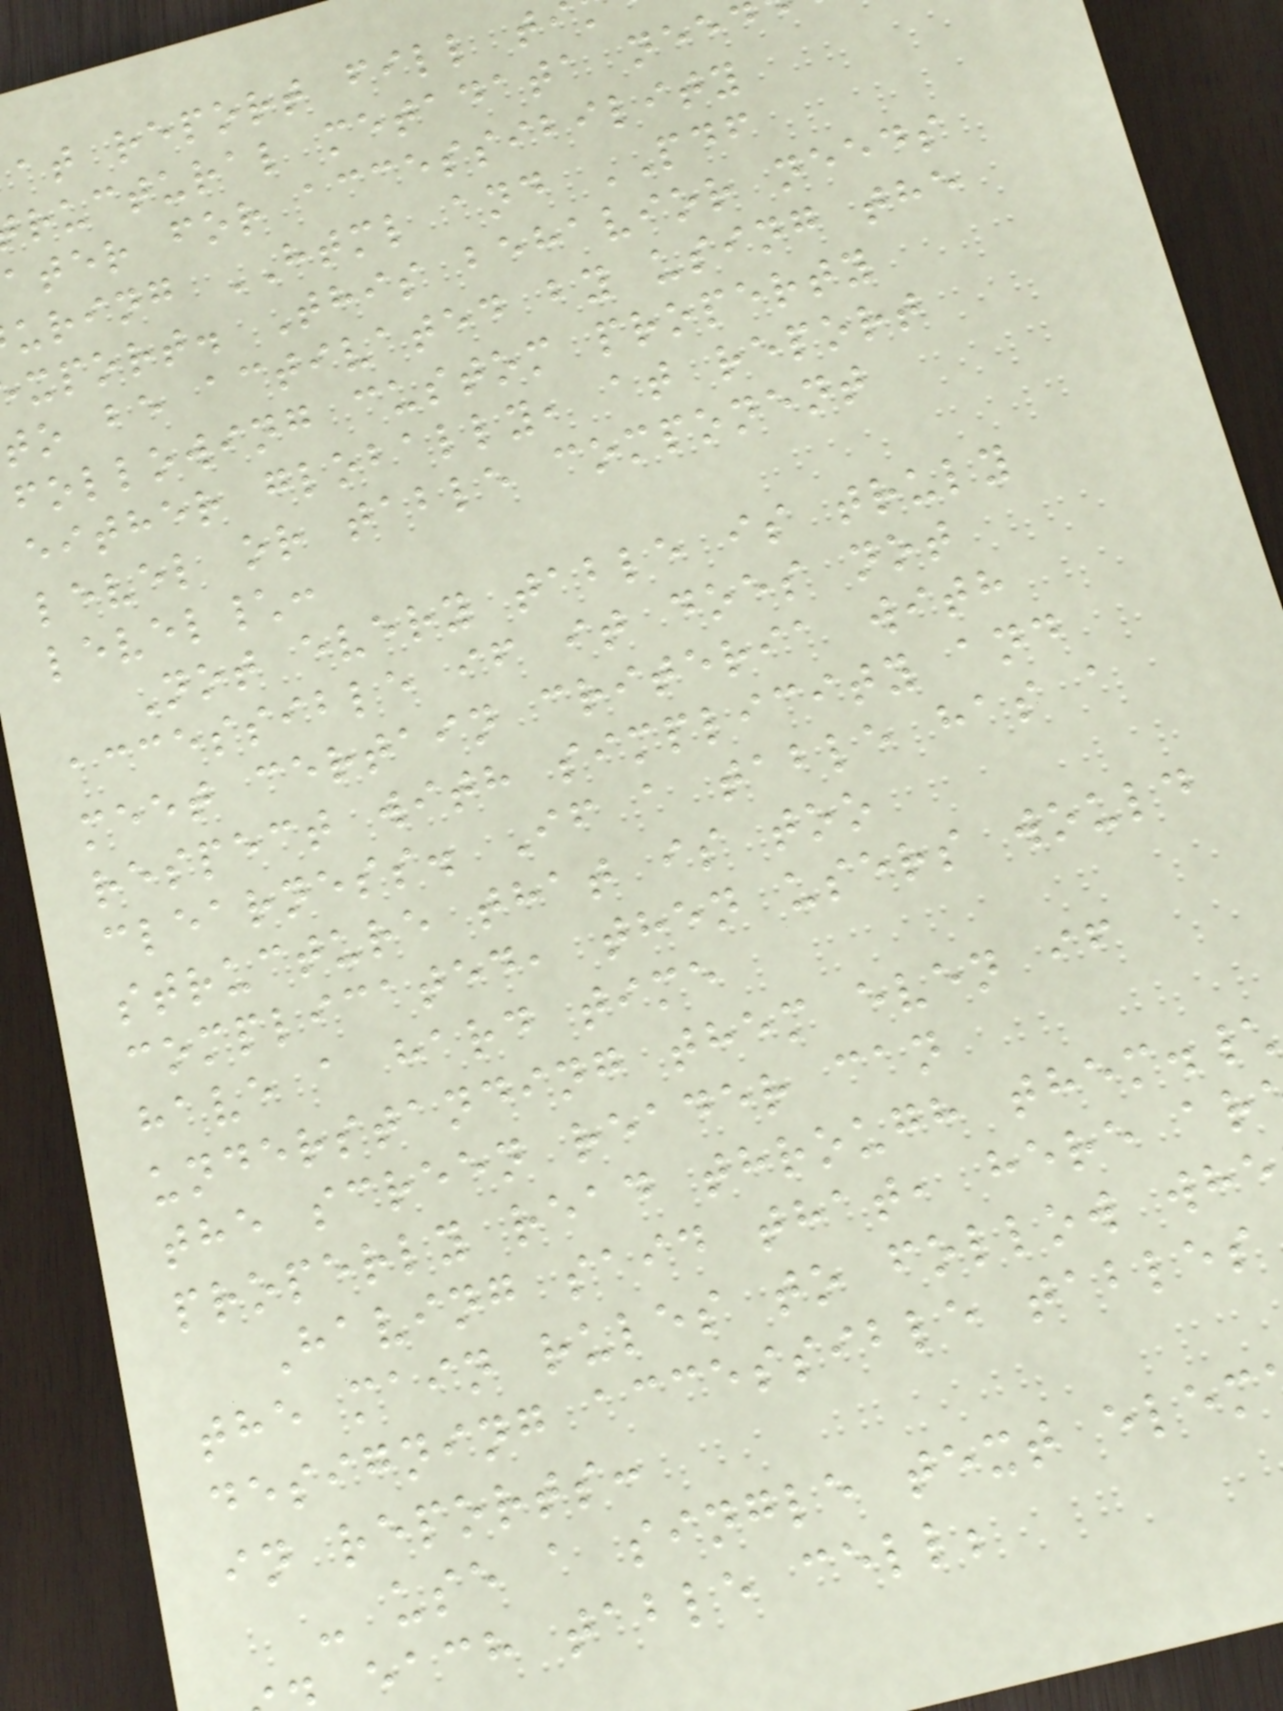at report fill t
ructural metadata need
ater for accessibility
uring HTML and PDF
xport. This behavior needs
to be activated by using the
following custom property
either globally, at report
level or table component
level\:
Not every table is truly
accessible if it does not
meet certain criteria with
respect with simplicity and
clearness. If a table has a
structure that is too
complicated, then users would
have a hard time
understanding them even if
the screen reader can
properly read through them.\
Having said that, here ar
the main rules to follow whe
designing accessible tables
in reports:
- use a single text elem
each table cell;
